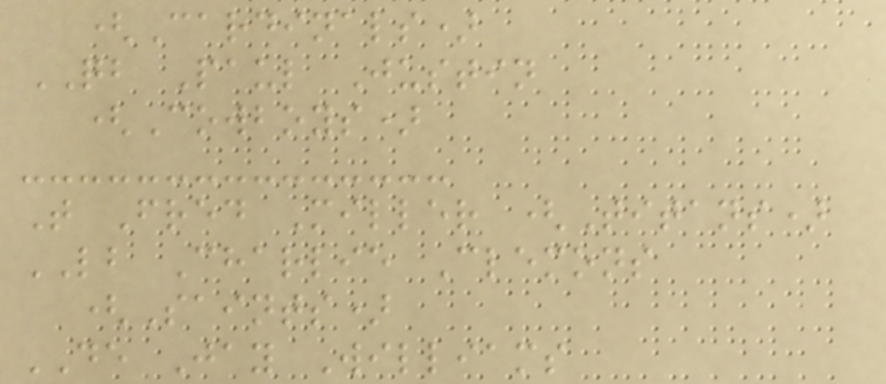(Cardinals)
QB Paul Justin
(Cowboys)
T Fred Miller (Titans)
LB Charlie Clemons
(Saints)
DE Jay Williams
